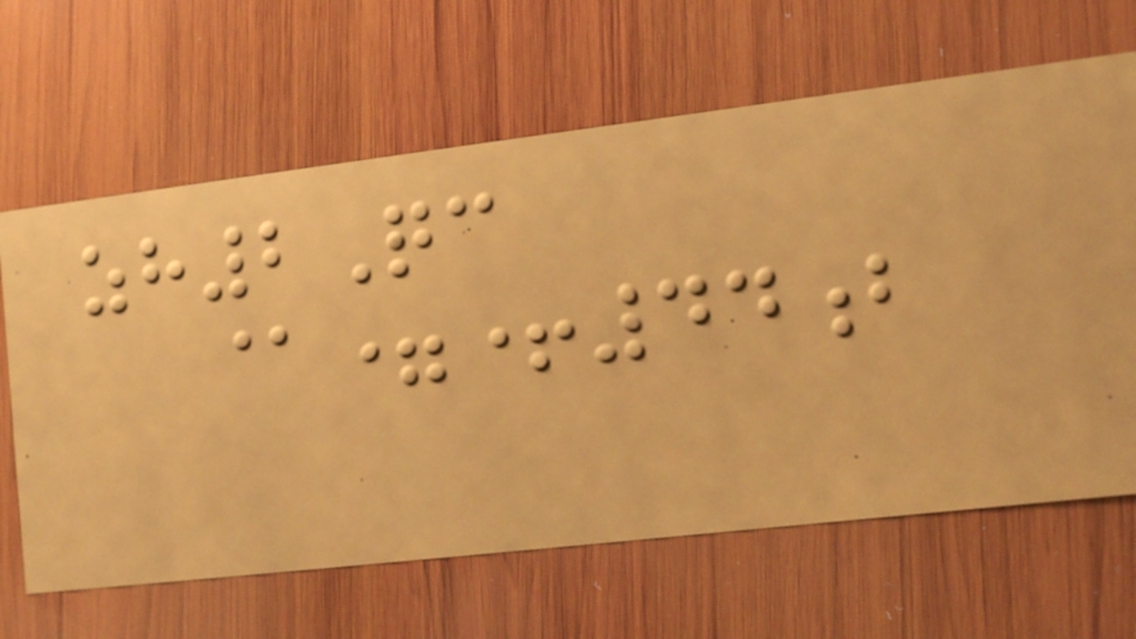zh2Qc
@=+44b
